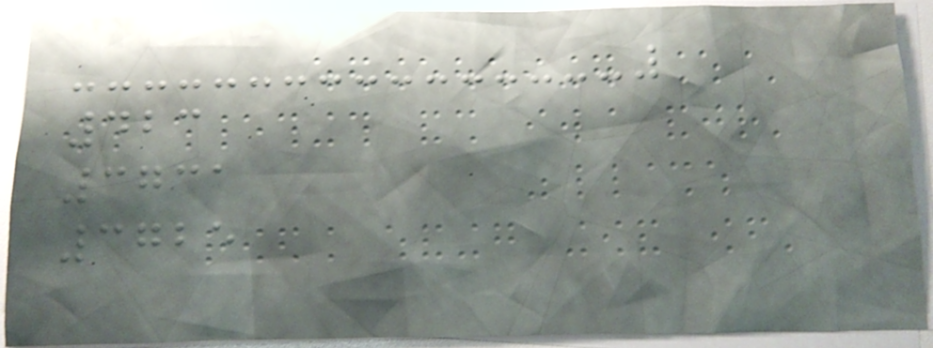423
3731
3725
